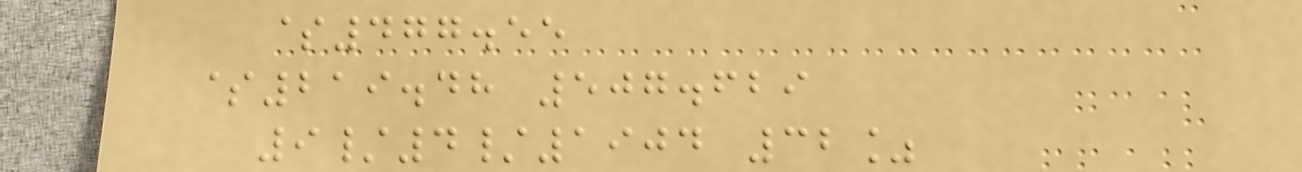$477.55
$219.48 507.629
9/4/1904 32%
